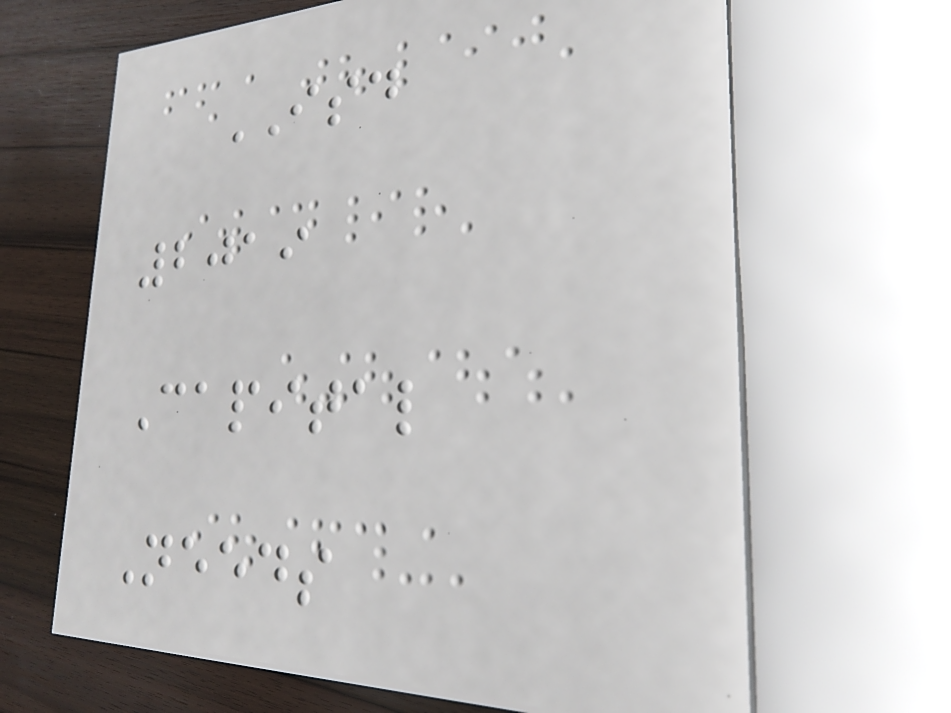ISD
2019
Capital
Needs
